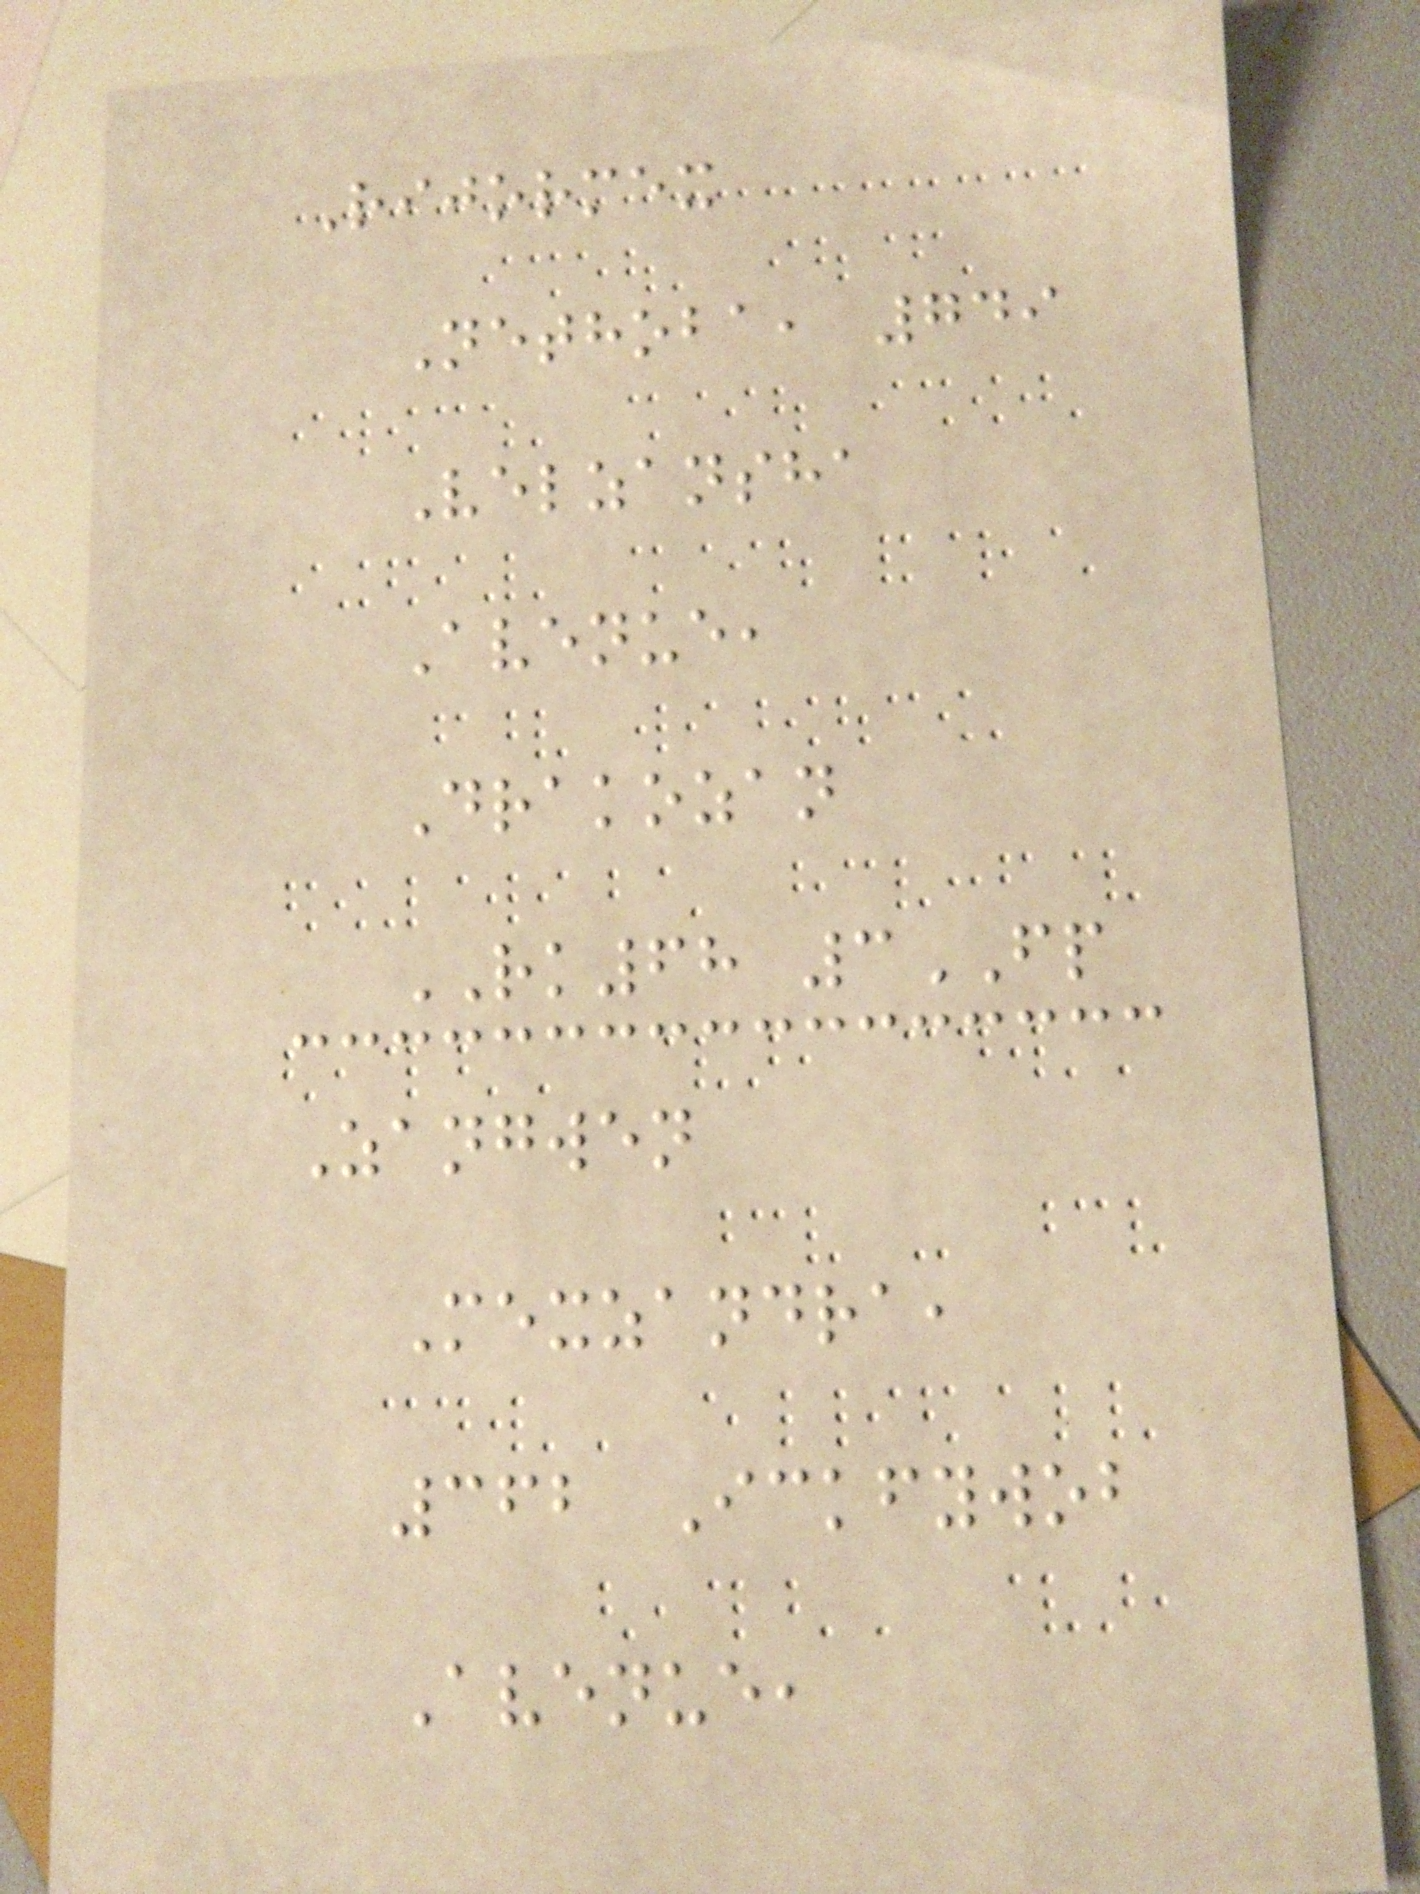Rijormex
Nethoba, 749
Velzansha
Avenue,
Drakozan
RK68 3FP
Zangwen
Mexzandra,
362 Ickfywob
Avenue,
